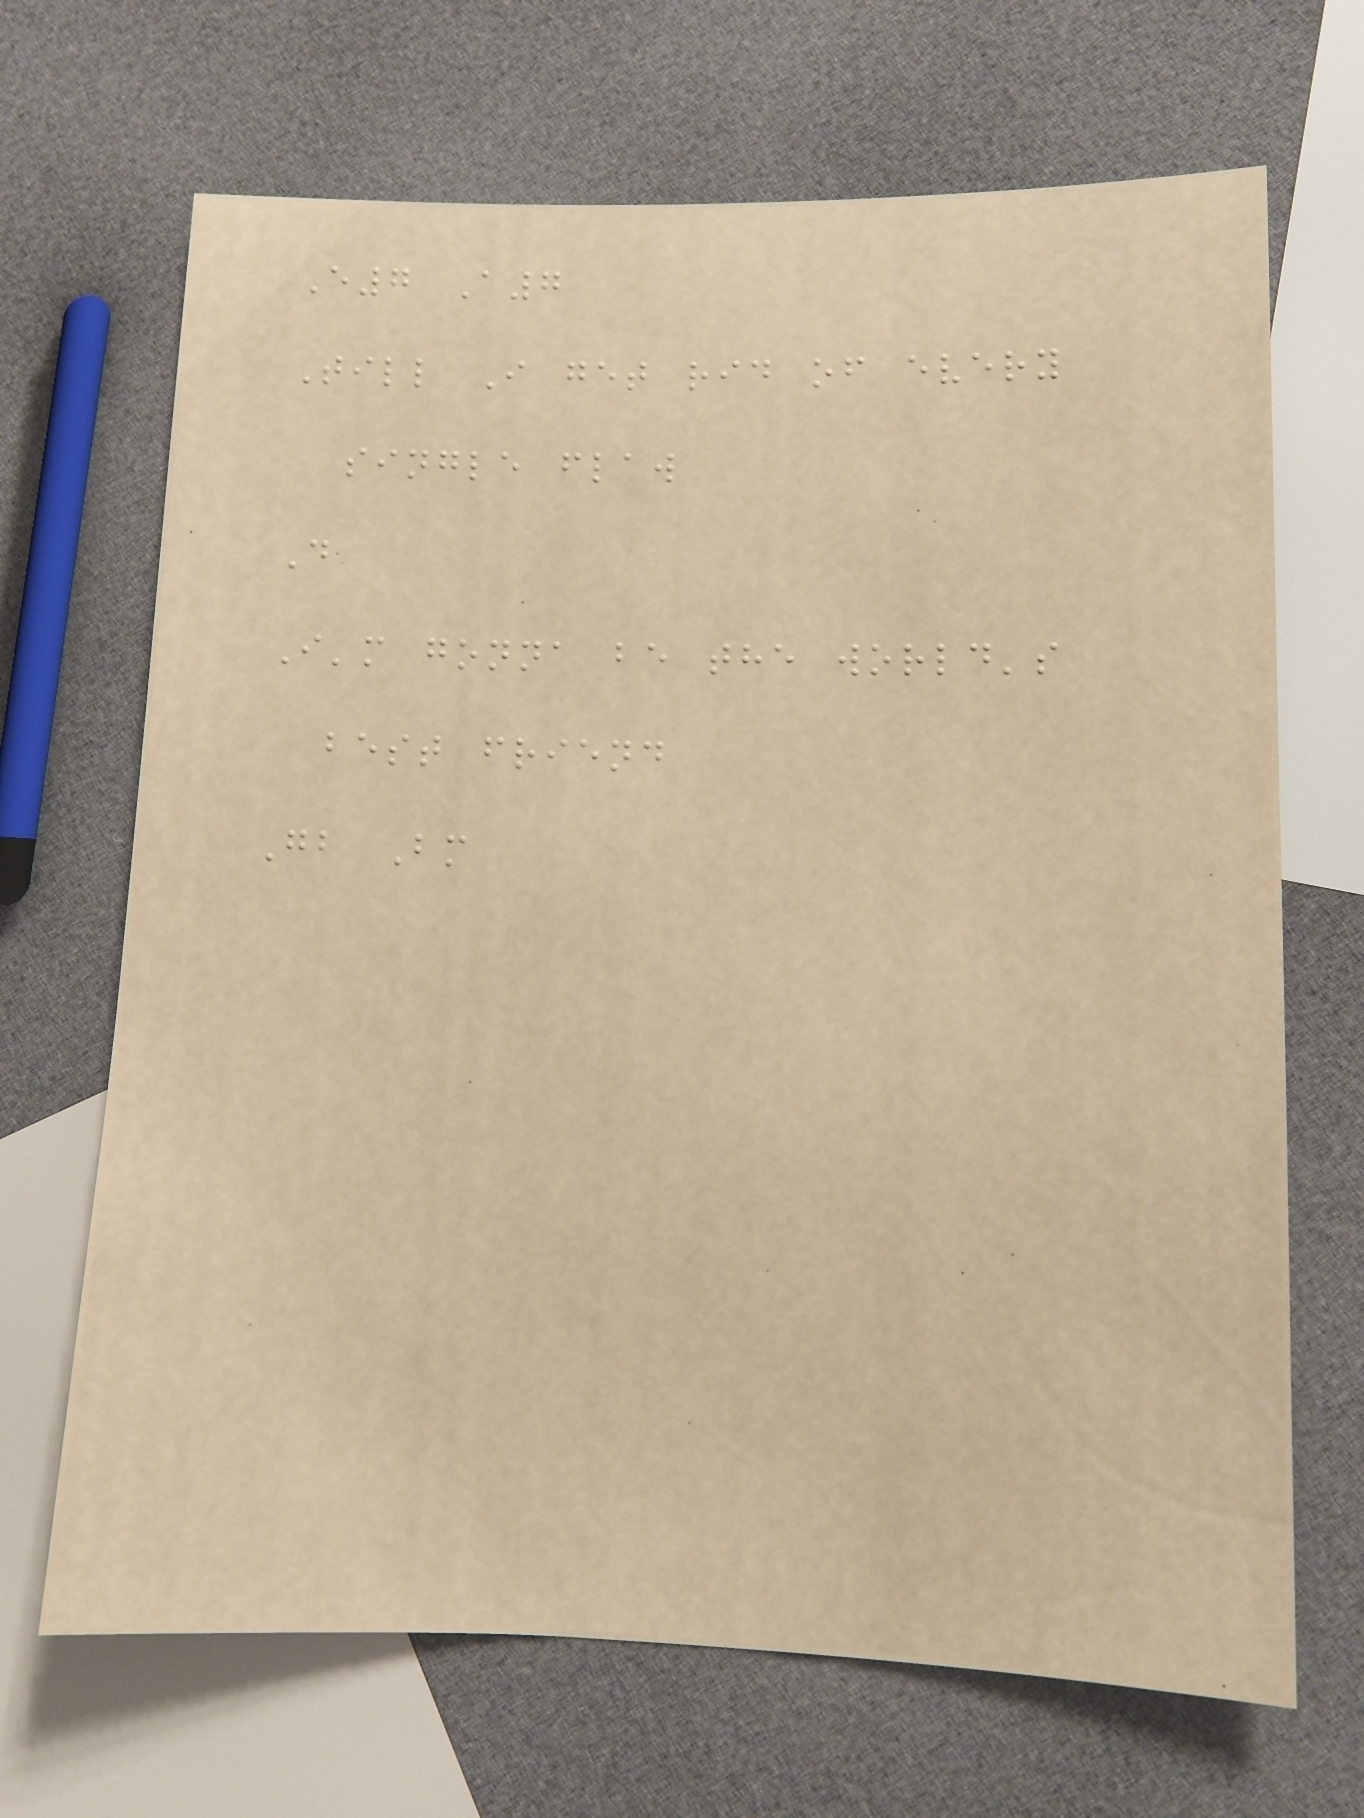E7 A7
Till I get rid of every
single flaw
D
I'm gonna be the world's
best friend
Gb Bm
